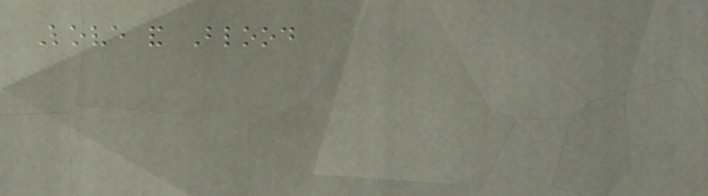Love and Blood
